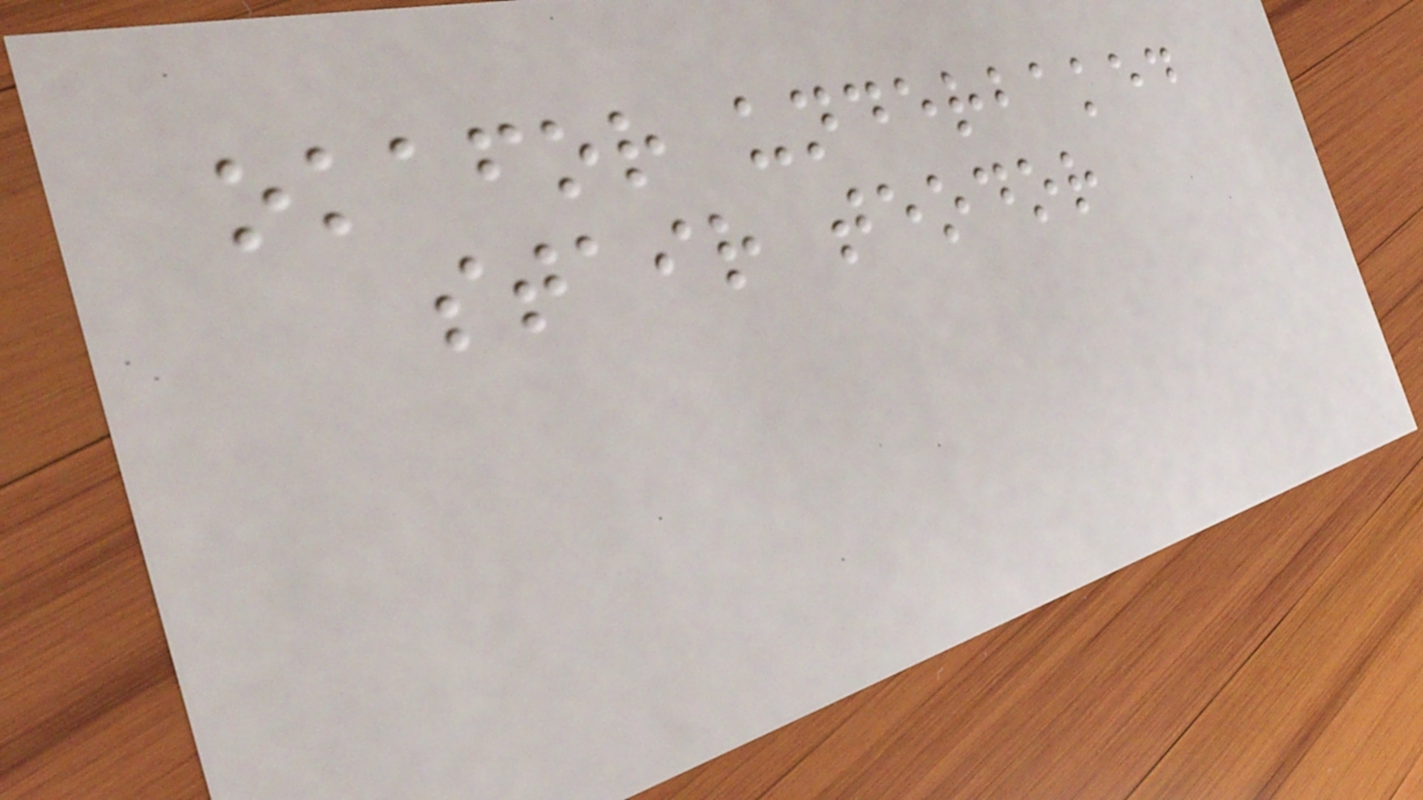okafor underbaked
stair teodor
